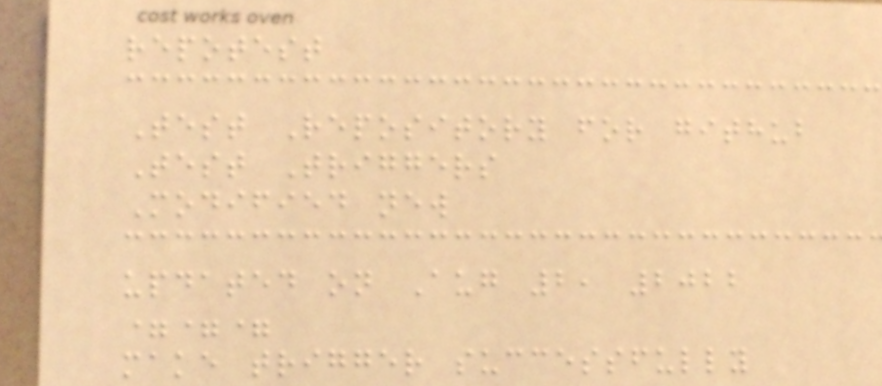repotest
Test Repository for github
Test Triggers
Modified new
updated on Aug 2, 2022
===
make trigger successfully
